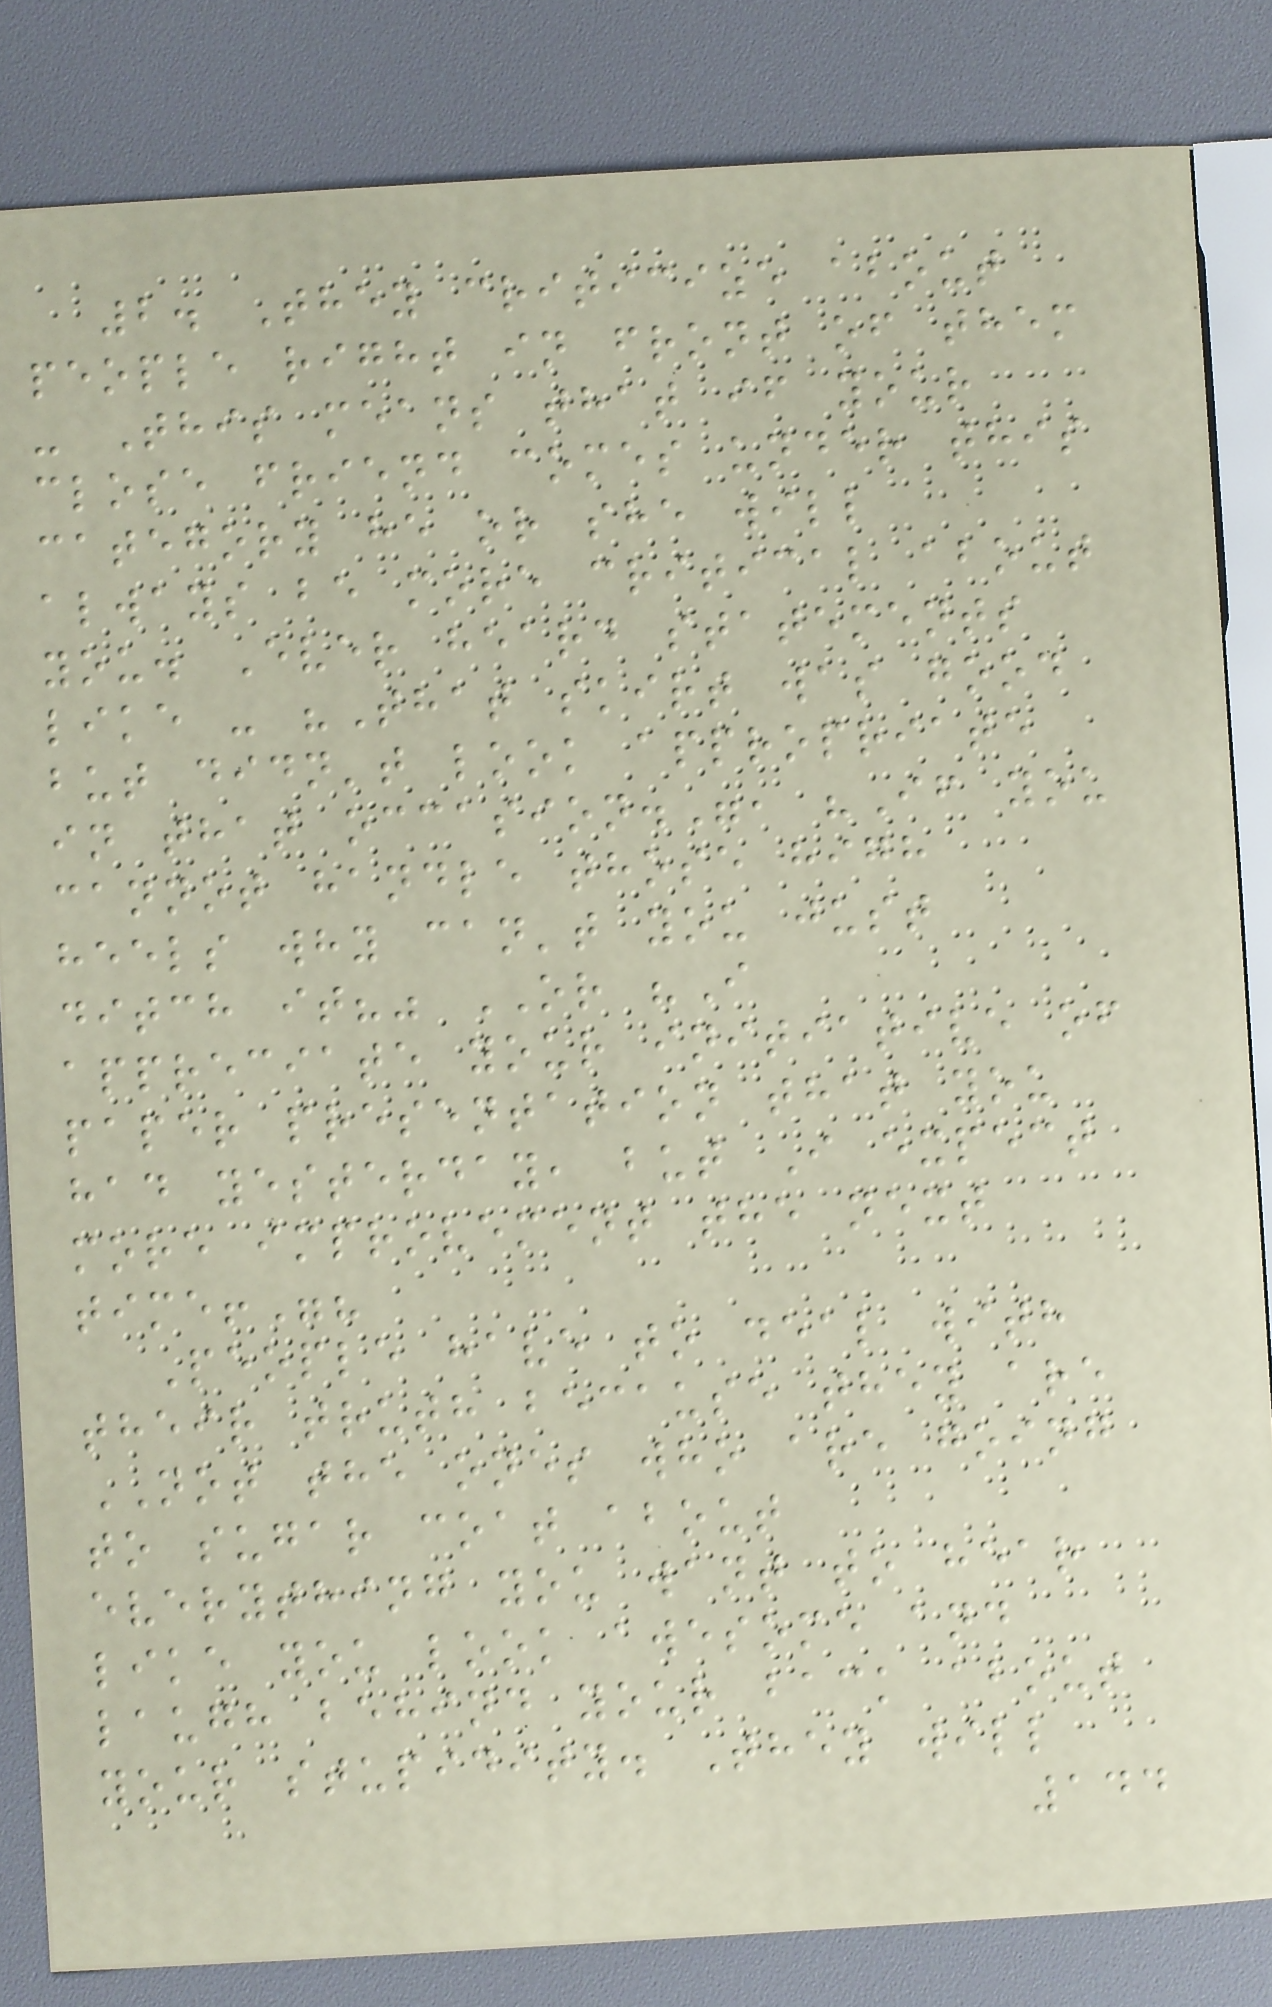2. They criticize about
people right in front of them
- This means that if your
close friend comes under this
category he or she will
always be more critical about
you. Ever heard statements
like - "That skirt was good
but didn't look appropriate
in that occasion.", "If you
cannot handle those high
heels why can't you just
ditch it?" OR "I
appreciate your initiative of
paper presentation that you
had yesterday, but I expect
more improvement the next
time!"?
People have to deal with
their truth because they are
NOT the ones who are going
to sugar coat about
everything you want to hear
like you look awesome and
laugh behind your back about
your stupidity. They will
144
